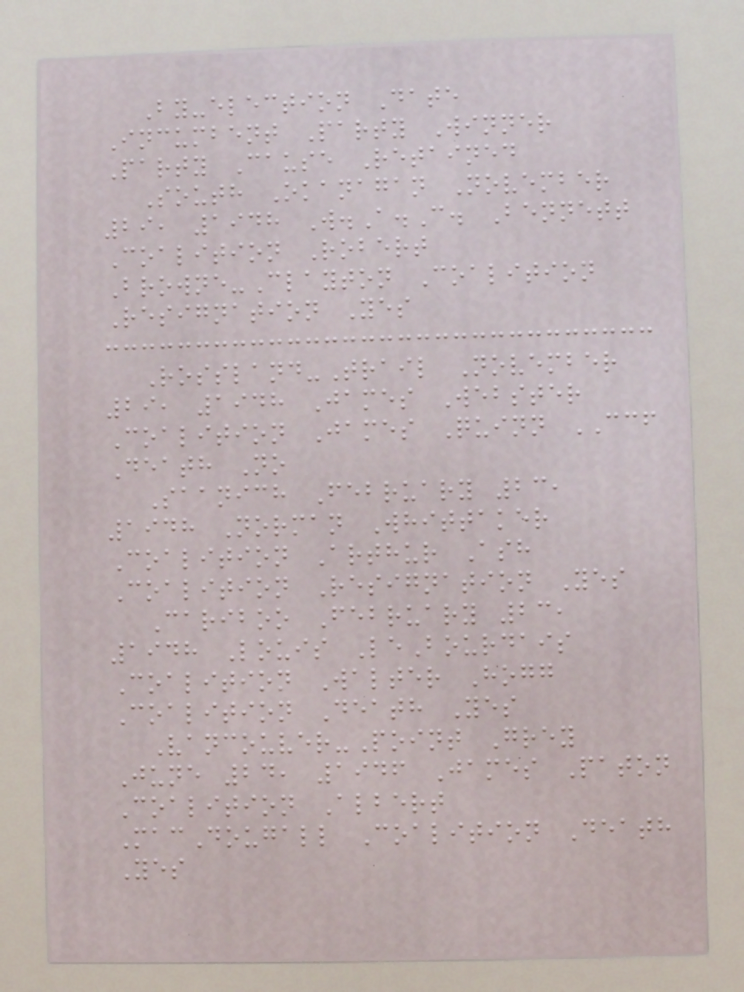By-election Date
Incumbent Party Winner
Party Cause Retained
South Okanagan November
29, 1948 W.A.C. Bennett
Coalition Robert
Browne-Clayton Coalition
Resignation Yes
Rossland-Trail November
29, 1948 James Webster
Coalition James Quinn CCF
Death No
Saanich February 23,
1948 Norman Whittaker
Coalition Arthur Ash
Coalition Resignation Yes
Cariboo February 23,
1948 Louis LeBourdais
Coalition Walter Hogg
Coalition Death Yes
Vancouver-Point Grey
June 24, 1946 James Paton
Coalition Albert
MacDougall Coalition Death
Yes
